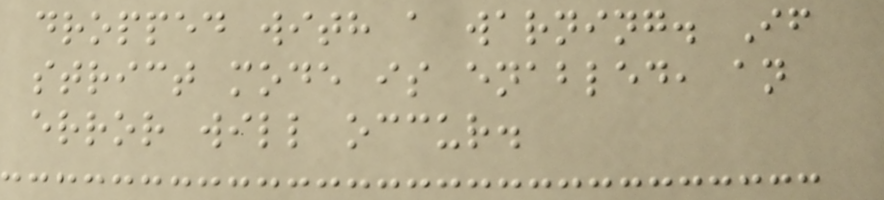dropped with a warning. If
strict mode is enabled, an
error will occur.
